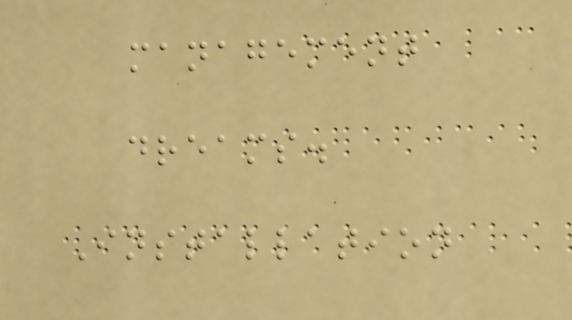management
dreams.
Installation
